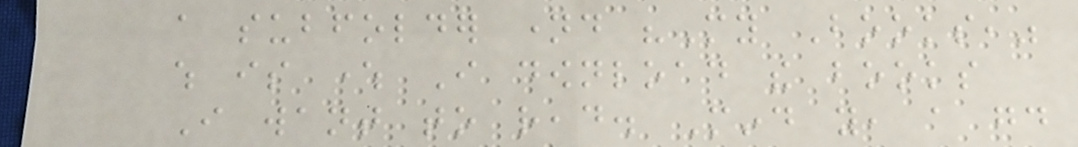a subfolder named "My Books,"
which is where I download the books
I want to read. Mind you, a good
